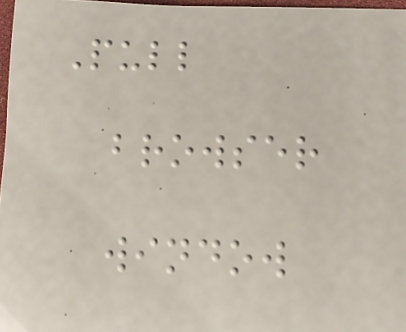Pull
browser
window
